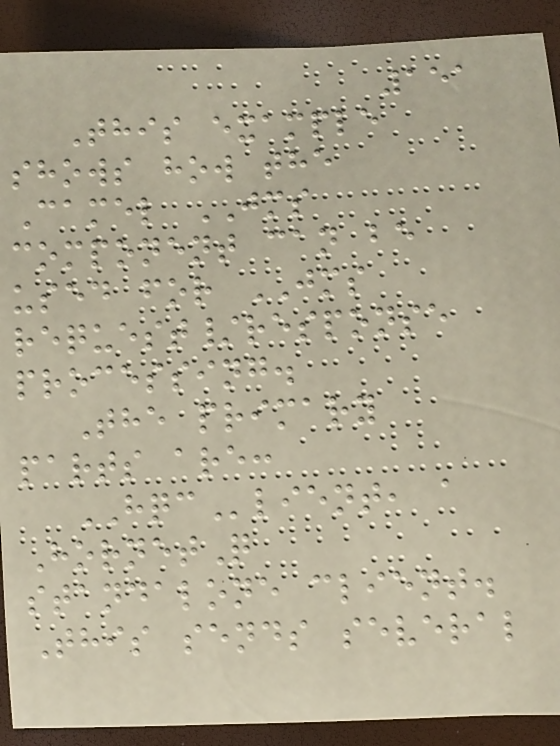151
This example
shows how the
Camel JMS
component can be
used for JMS
request/response
processing.
The primary
parts are:
HQClient, a
HornetQ
standalone client.
This sends several
